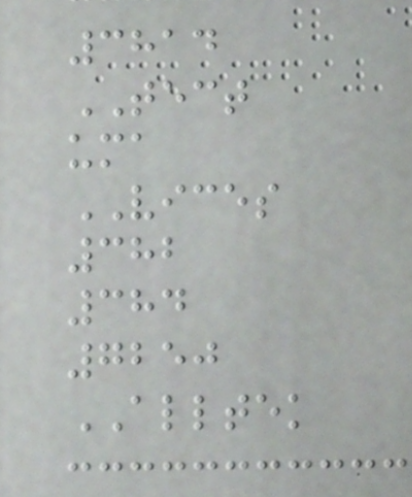3814
TECT
uma
VICES
382
384
7250
ALLTEK
